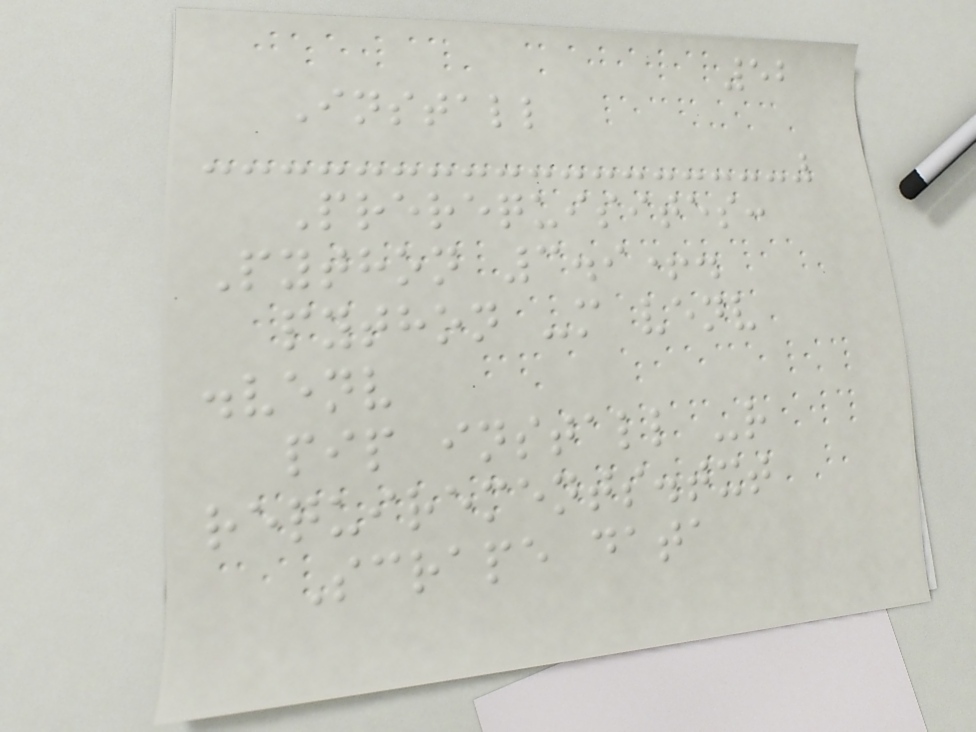52
Install
Prerequisites:
Python 3.9+.
python -m venv
.venv
pip install -r
requirements.txt
Scrape data
